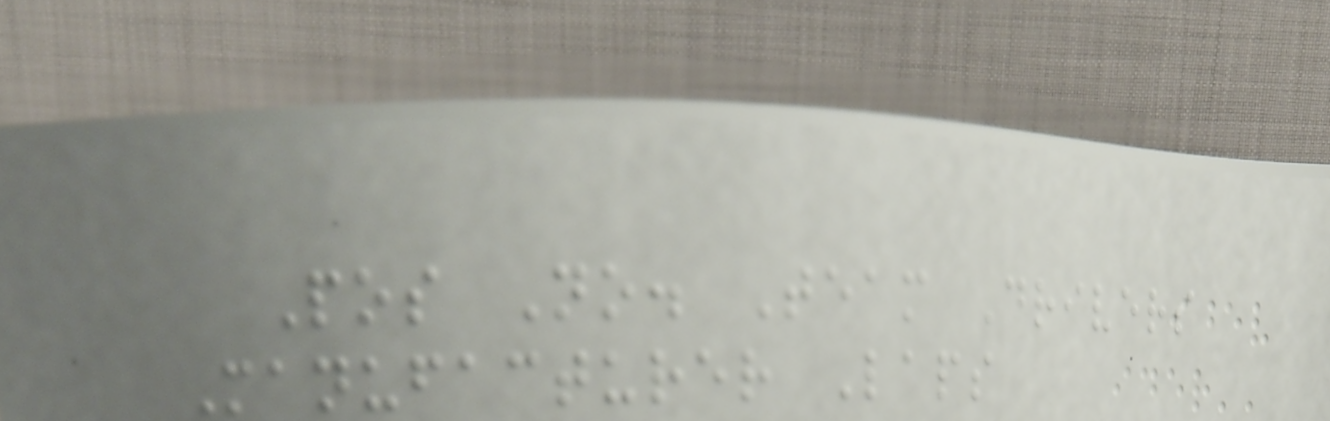Pos No. Team Drivers
Manufacturer Laps
